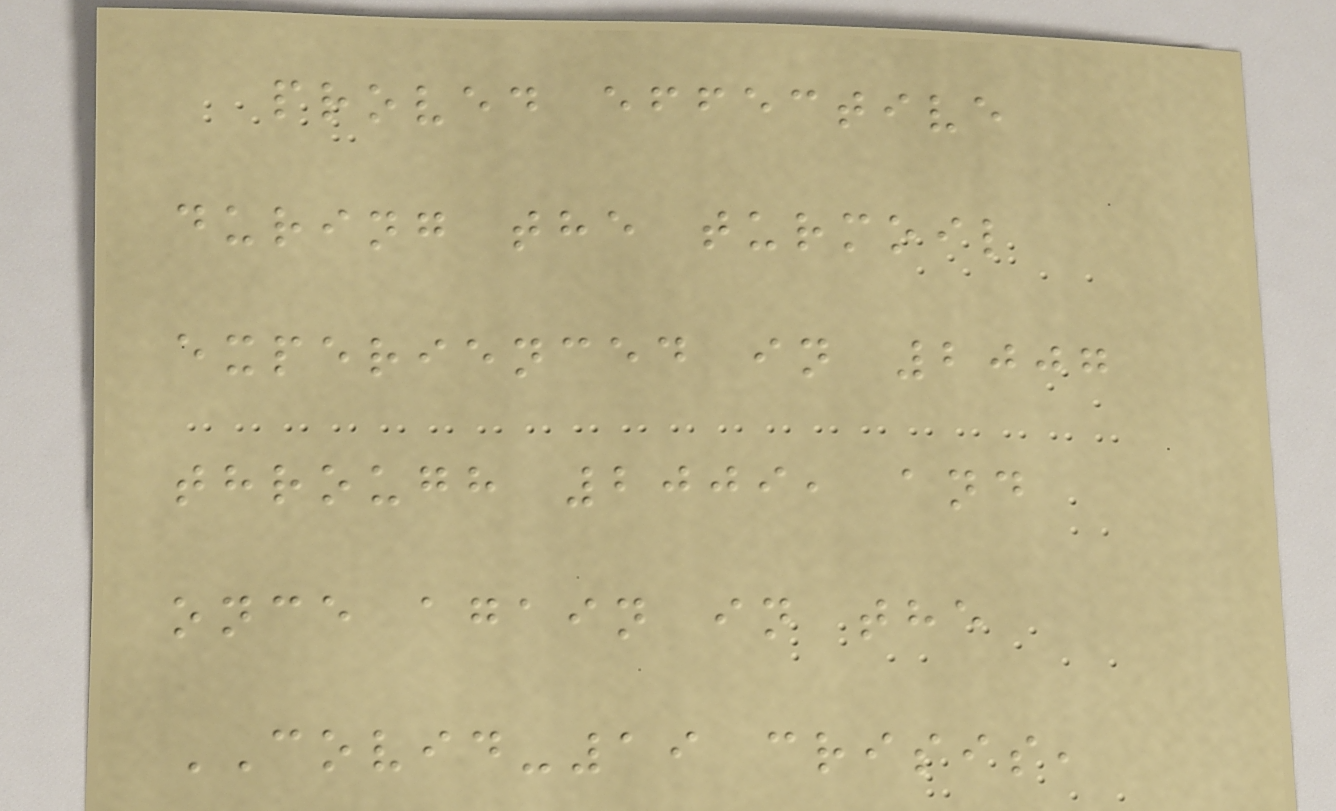proved effective
during the turmoil
experienced in 2007
through 2009, and
once again in the
COVID-19 crisis,
